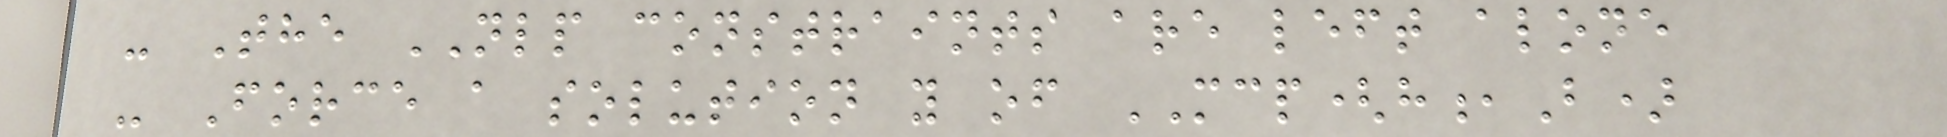- The NLP constraints are left alone
- Force a solution y of MCP(h,B)
